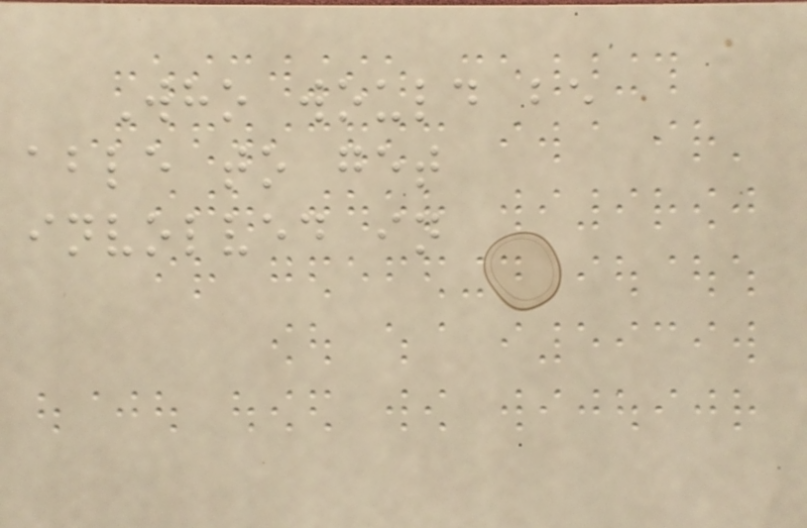Who would be
able to get
involved in
